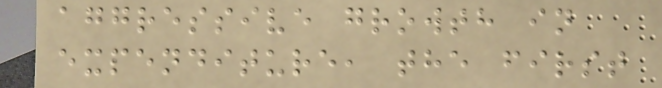aggressive growth in
expenditure, the first
